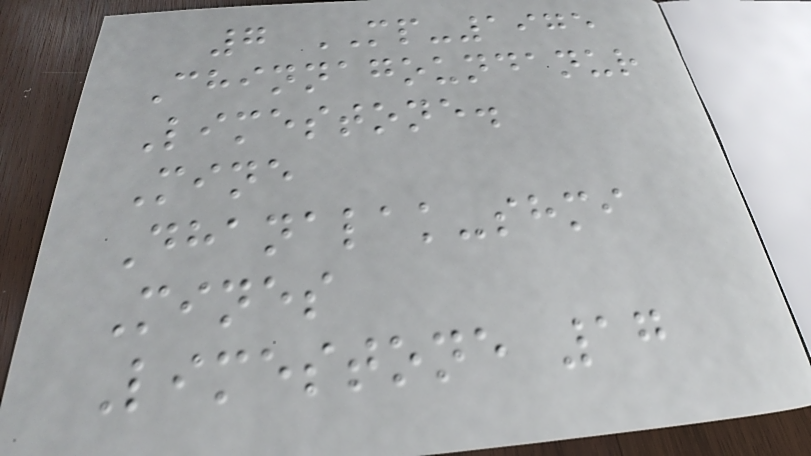7 MP-1975
Chinnagoundanur
Limestone.
Mine
Dhanalak-shmi
Mines
Limestone 17
